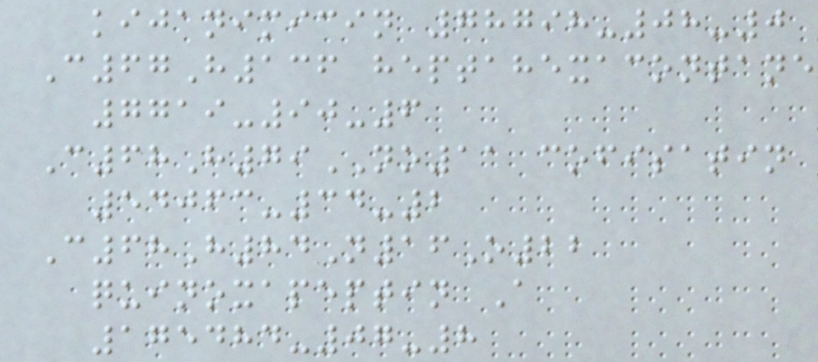kijanimicin 78798-08-0
C67H136 heptahexacontane
7719-90-6
C68H79NO11 cofisatin
54063-34-2
C68H84N16O22
quinoxapeptin A
175484-07-8
